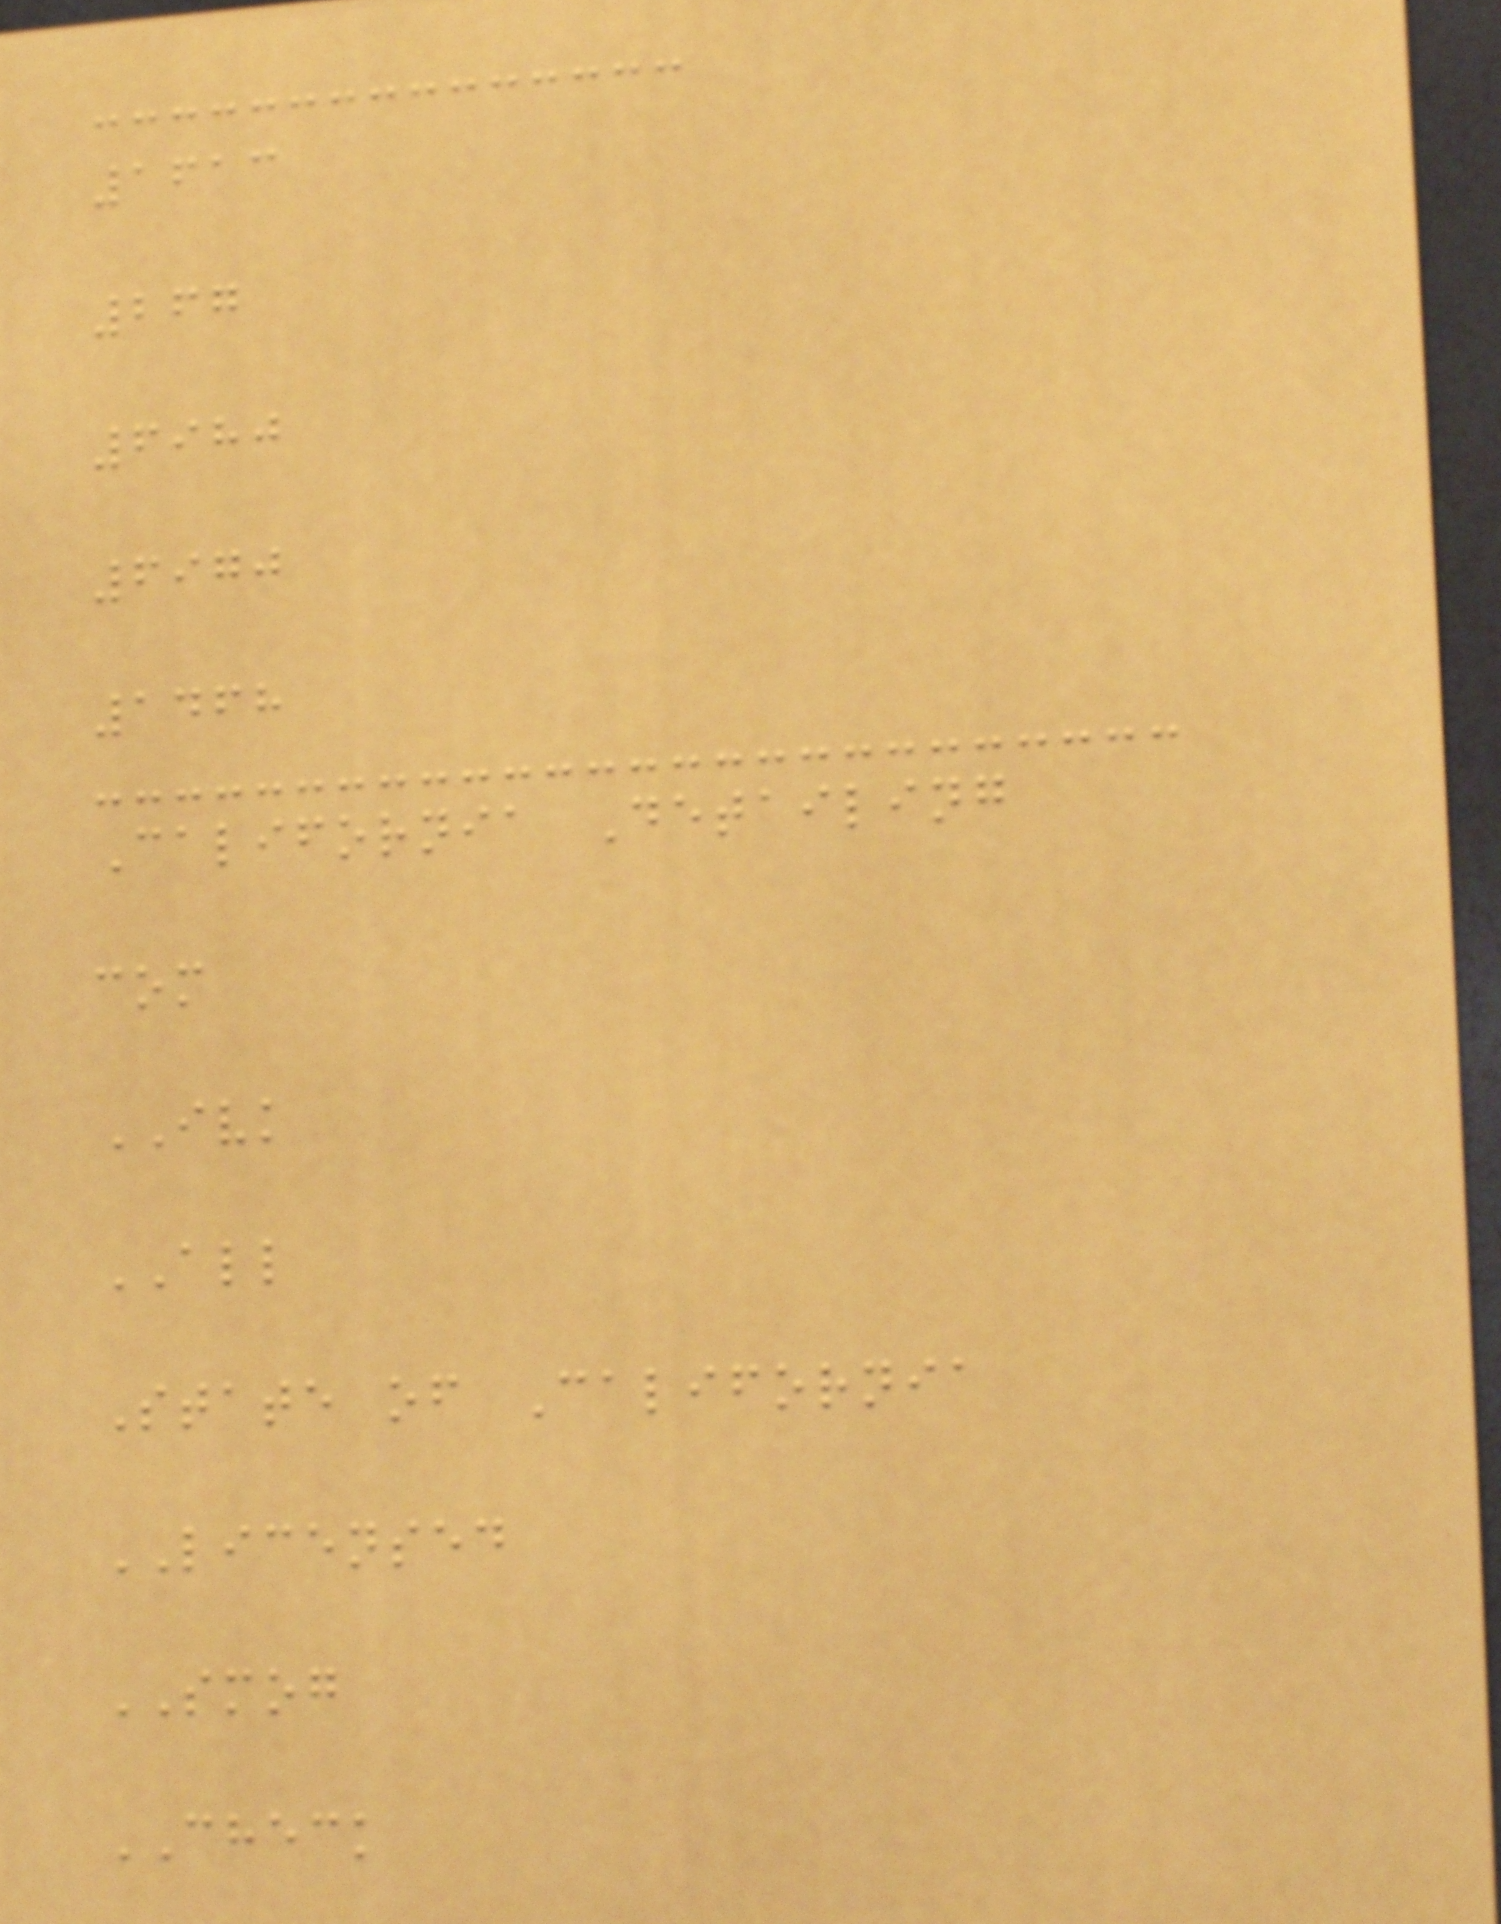1613
267
6980
6970
1468
California Detailing
com
IVK
ALL
State of California
LICENSED
SMOG
CHECK
